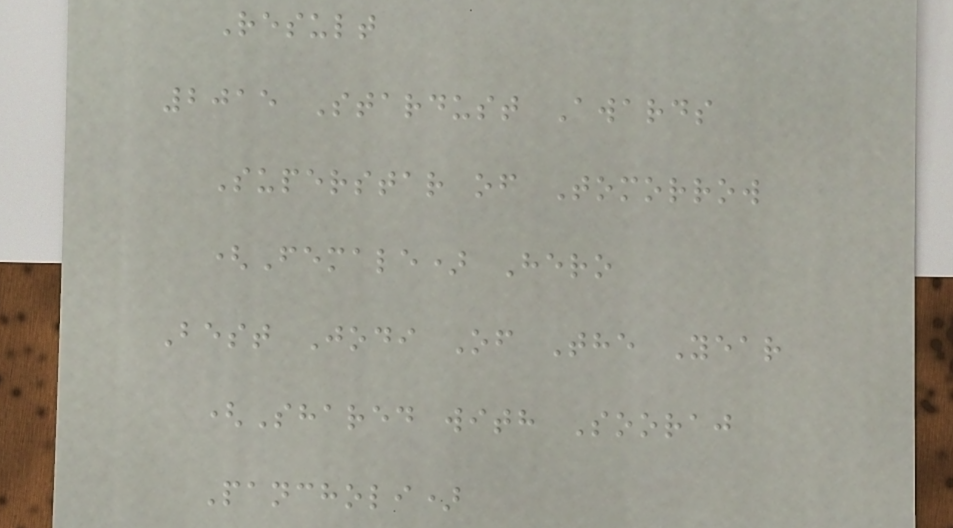Result
2015 Stardust Awards
Superstar of Tomorrow
(Female) Hero
Best Jodi Of The Year
(Shared with Sooraj
Pancholi)
